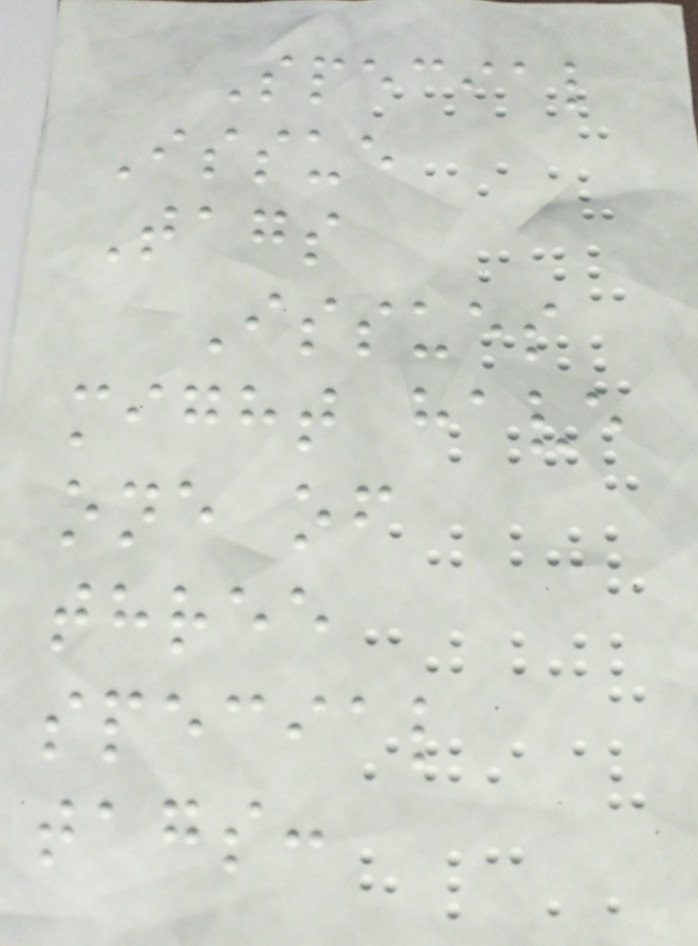Special
Issue
Tags
Issues
might have
one of
three
special
tags:
